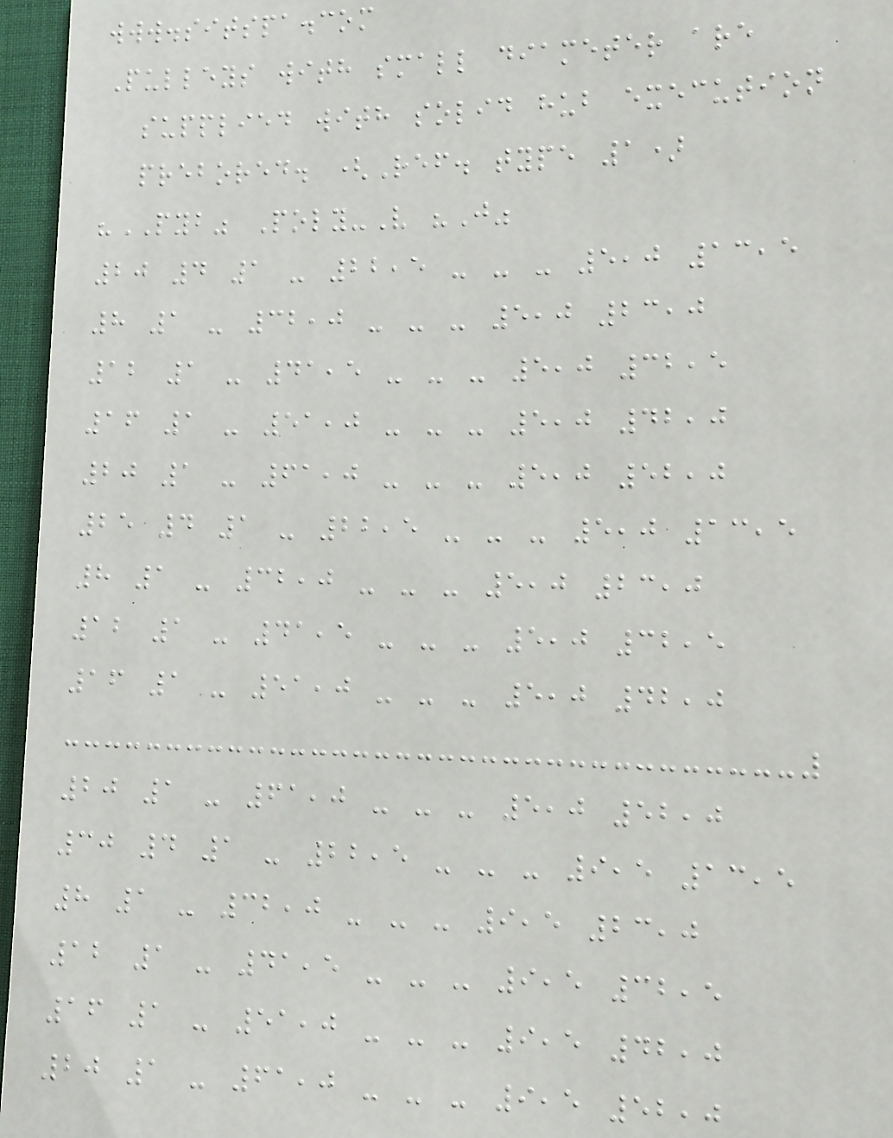www.sitspa.com
Pulleys with small diameter are
supplied with solid hub execution
prebored. (Ref. type 1)
"PYB" Poly-V "J"
20 4 1 - 22,5 - - - 5,0 13,5
8 1 - 32,0 - - - 5,0 23,0
12 1 - 41,5 - - - 5,0 32,5
16 1 - 51,0 - - - 5,0 42,0
20 1 - 61,0 - - - 5,0 52,0
25 4 1 - 22,5 - - - 5,0 13,5
8 1 - 32,0 - - - 5,0 23,0
12 1 - 41,5 - - - 5,0 32,5
16 1 - 51,0 - - - 5,0 42,0
20 1 - 61,0 - - - 5,0 52,0
30 4 1 - 22,5 - - - 9,5 13,5
8 1 - 32,0 - - - 9,5 23,0
12 1 - 41,5 - - - 9,5 32,5
16 1 - 51,0 - - - 9,5 42,0
20 1 - 61,0 - - - 9,5 52,0
